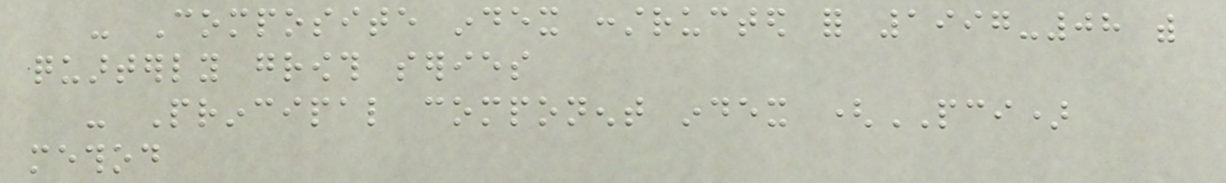- Composite index constructed for 1997-08 with
quarterly growth series
- Principal component index (PCI)
method
